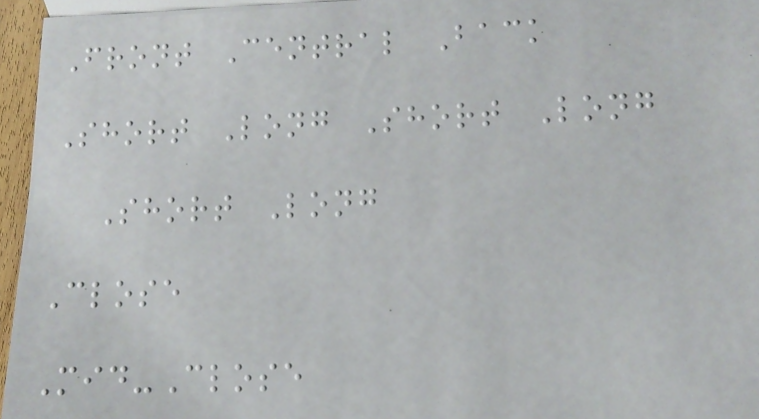Front Central Back
Short Long Short Long
Short Long
Close
Mid-Close
